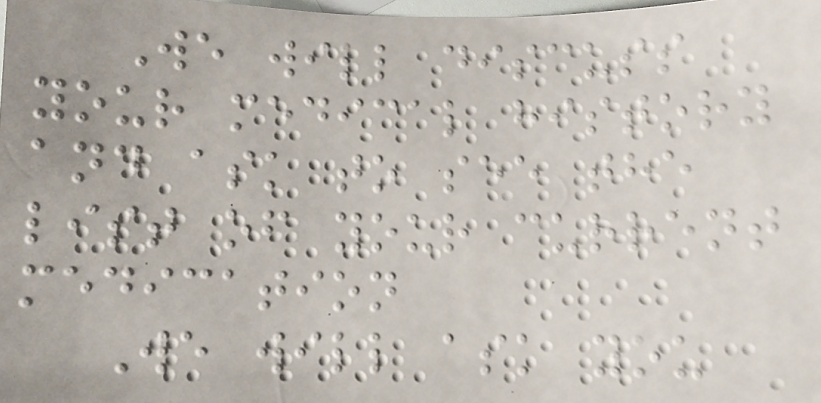We will discuss
your medical history
and ask to see the
list of your current
medication
We will ask you
